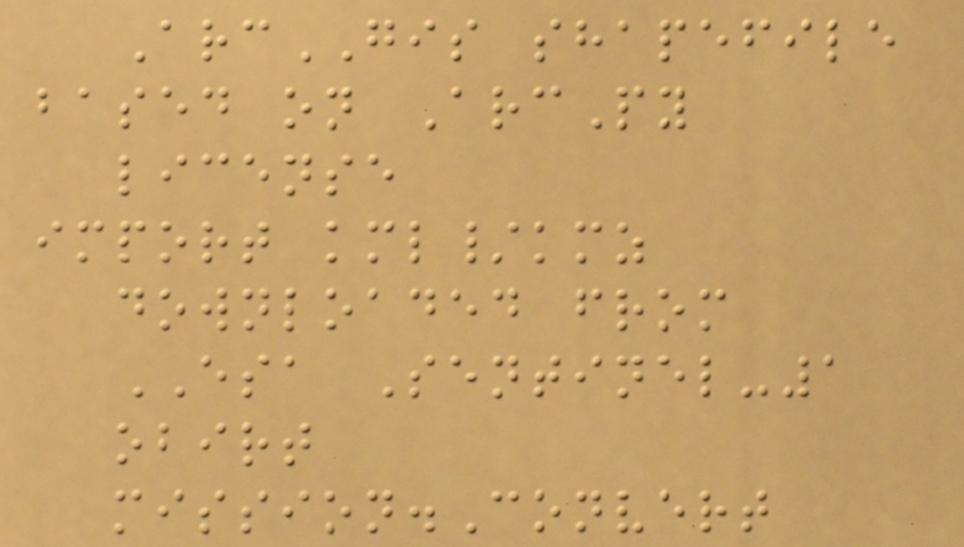ArcGIS shapefile
based on ArcPy
license
import kml/kmz
downloaded from
ESA Sentinel-1
obirt
mission.Convert
